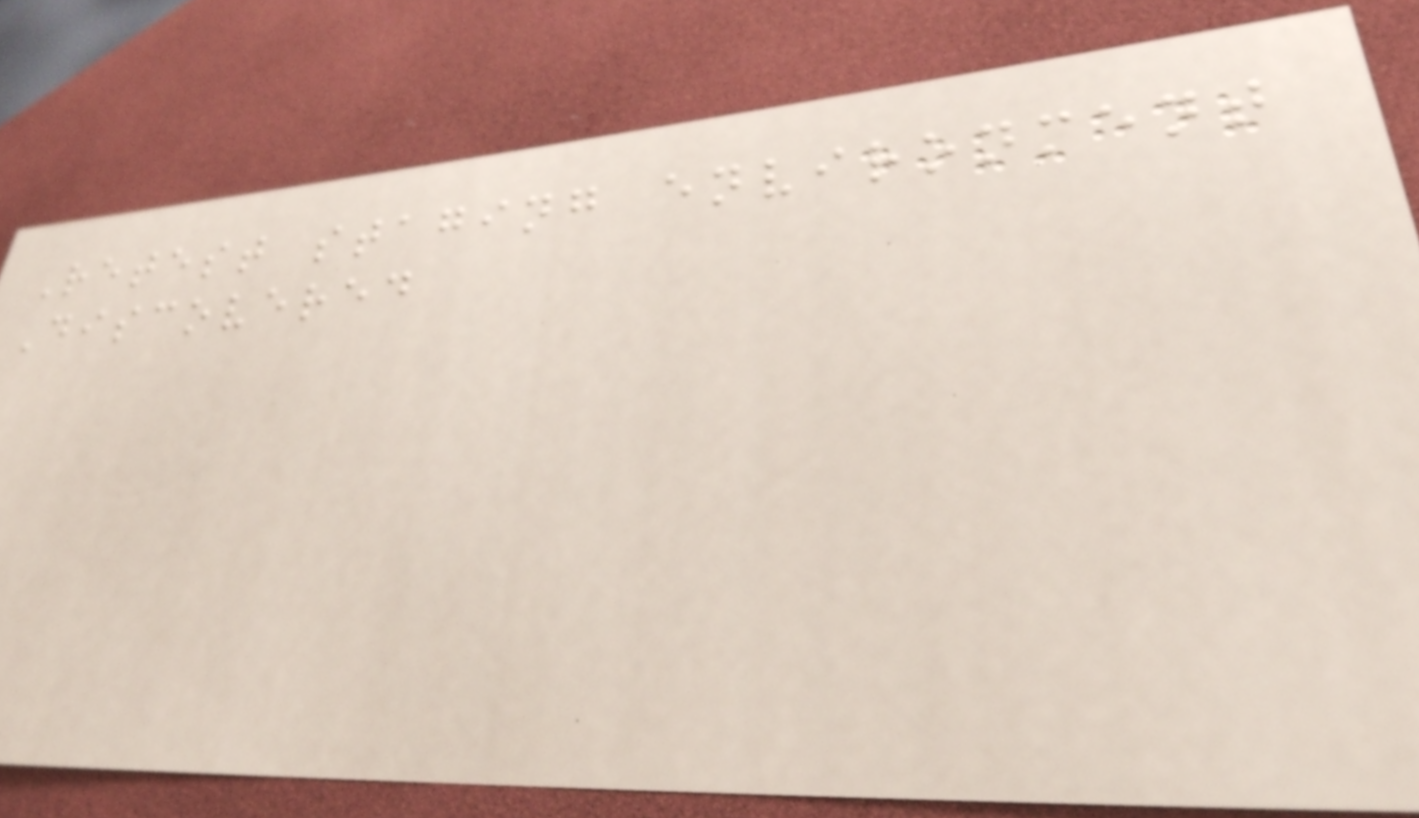Retest staging environment
Discovered
